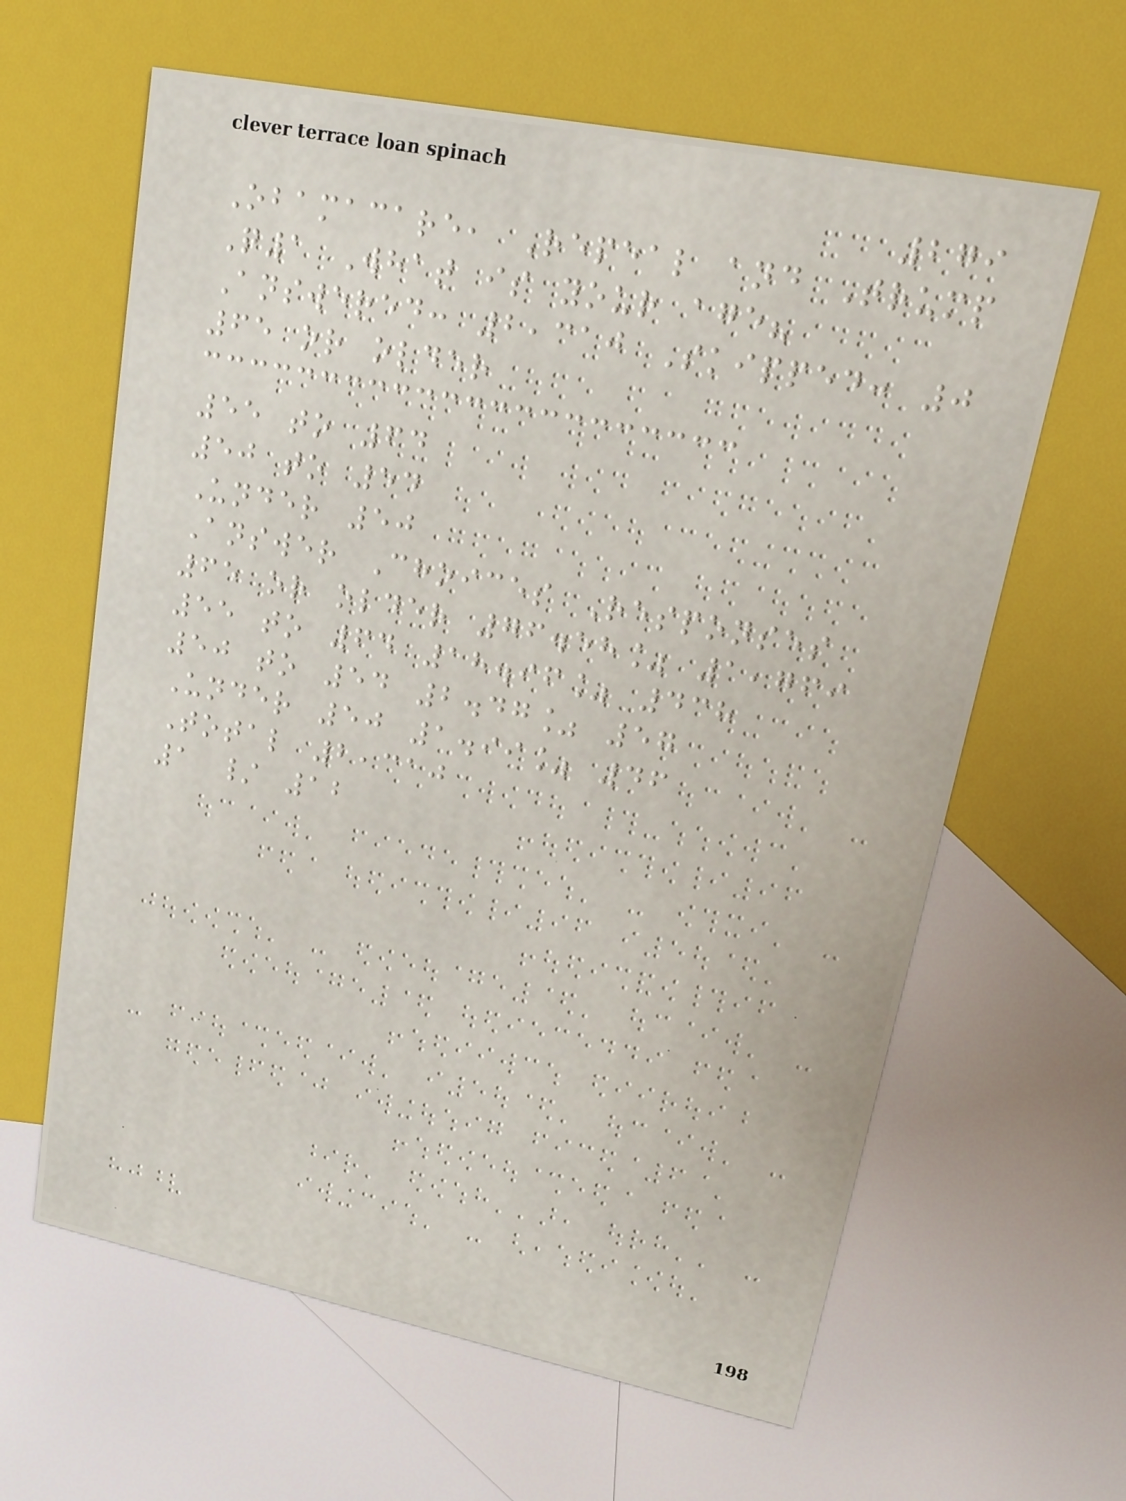279
Obamacare, Repeal and Trump
Q1 What is your age?
Answered: 2,310 Skipped: 0
65 or older
55 to 64
50 to 54
Under 50
Answer Choices Responses
65 or older 76.58% 1,769
55 to 64 18.96% 438
50 to 54 2.47% 57
Under 50 1.99% 46
Total 2,310
1 / 12
